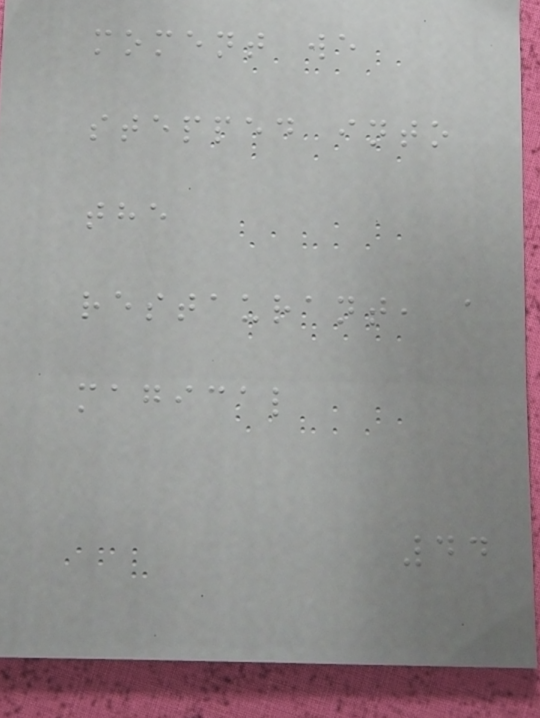moment we
stepped into
the
restaurant, a
magical
44
